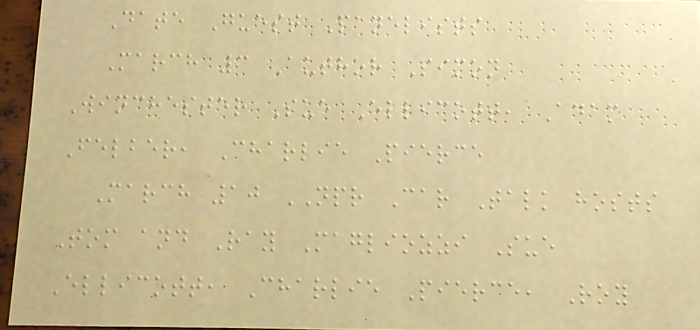Date Guest Panelists
March 3 Author Simon
Winchester Sue Ellicott, Adam
Felber, Charlie Pierce
March 10 NPR Car Talk hosts
Tom and Ray Magliozzi Sue
Ellicott, Charlie Pierce, Roy
